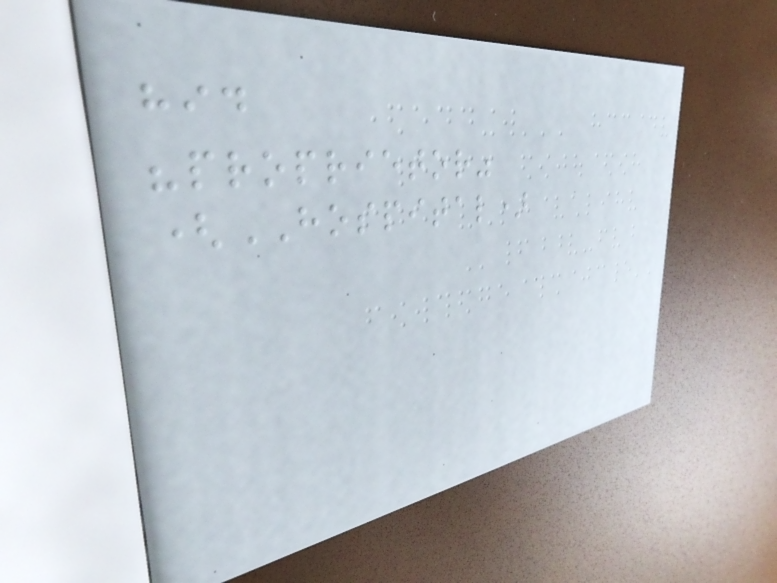hid
"proprietor"
(HOSPITAL)
